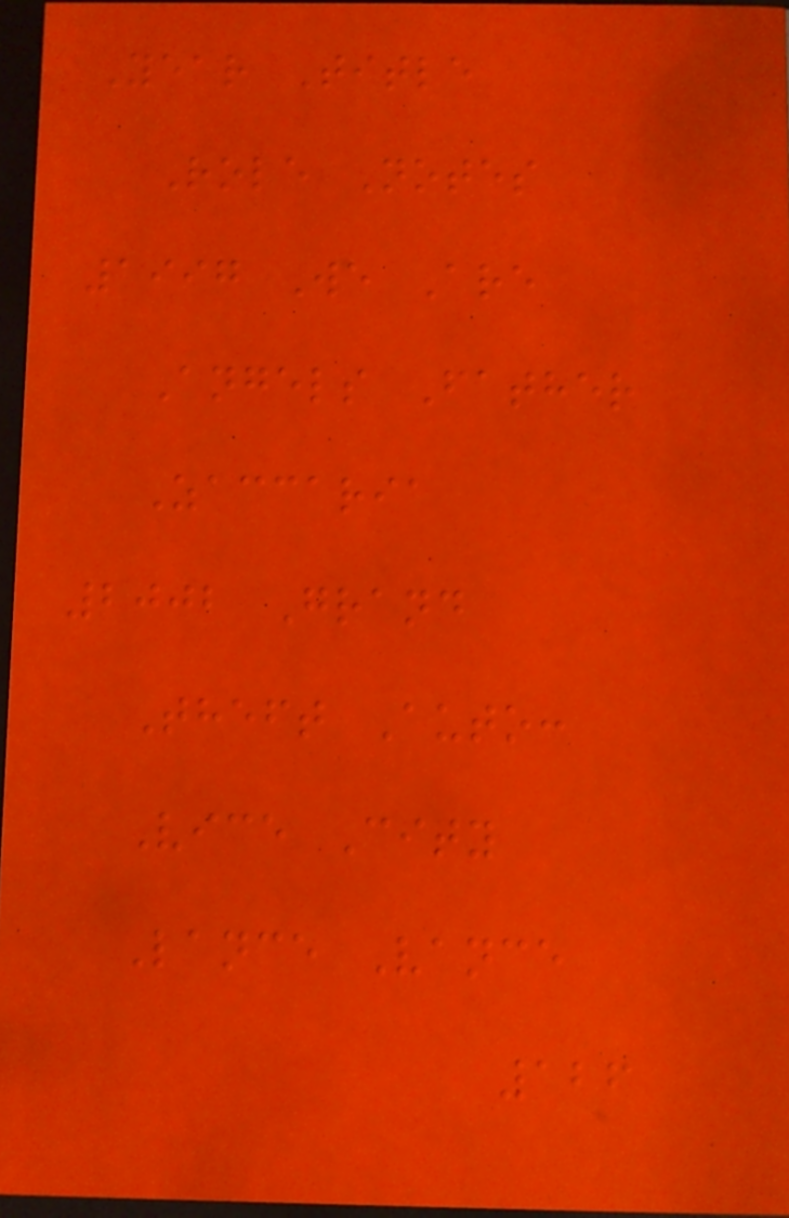Year Title
Role Notes
1997 We Are
Angels Father
Zaccaria
2002 Grand
Theft Auto:
Vice City
Lance Vance
126
